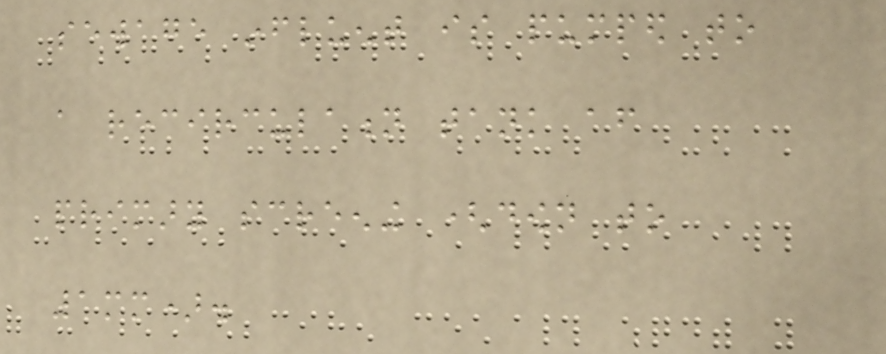sewage influent is pumped to
a recirculation tank after
primary screening (down to
1mm).
